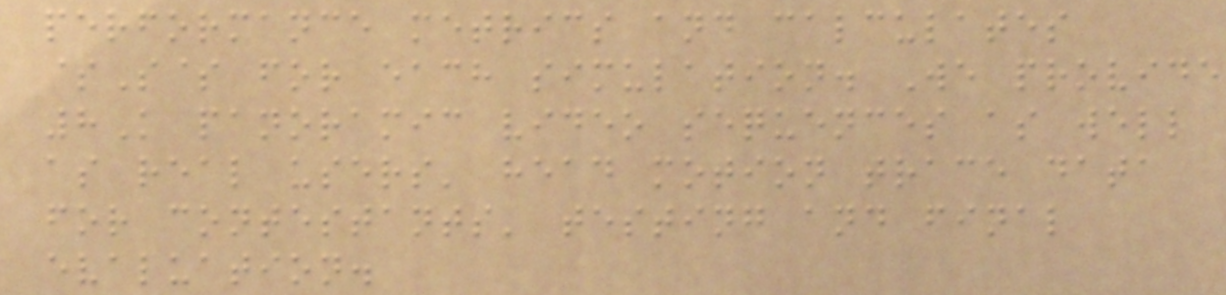performance metrics and calculates
$S$ for each simulation. We provide
8K panoramic video sequences as well
as real users' head motion trace data
for contestants' testing and final
evaluation.
